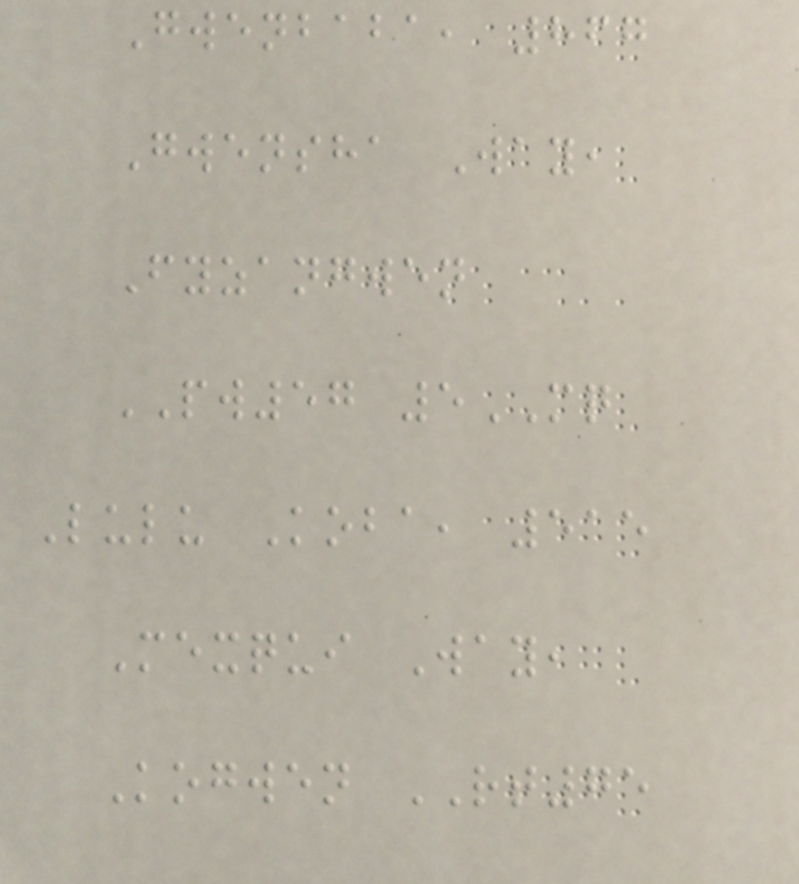Gwenbaba, 867
Gwensha Way,
Fyzangwen
PW57 5MQ
Lulu Koba, 515
Mexqui Way,
Kogwen RT75
